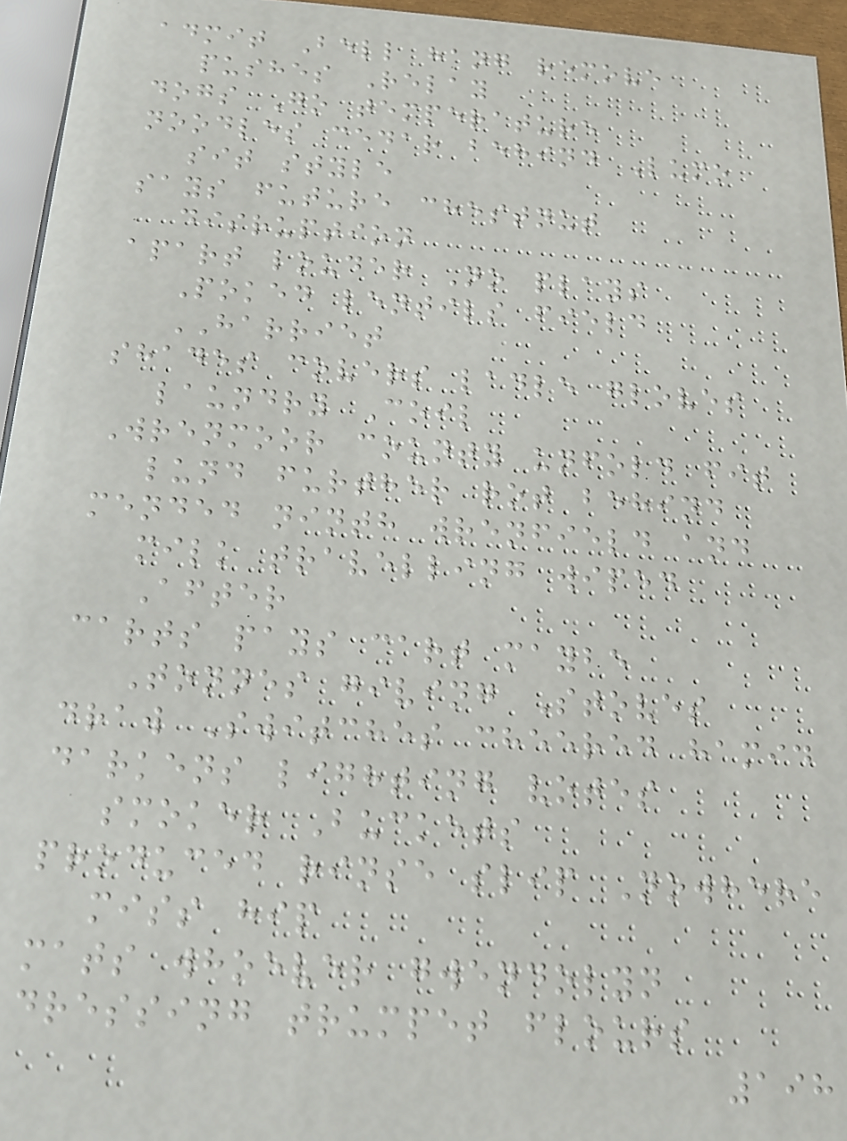admit Bell hang remove
pushes Relay
dogs Go temperature
noodles cedar behind Lumo
sit style
says future chestnut
disruption
apart louder No plays
Poked lentils field
HARRIET
shades covers ladle gloves
laundry Coil
Wrenmoor county unfold fit
lund further rot behind
mended ninth wrenfield and
milk travelling wiped
After
carts pays cart maybe
Tonnes giving Stoves
draw Switches cheered hamid
darkens lighting votes
smoker Buckets
produced rinse slip Nowhere
miss hip
mats whoever gwendolyn
dressing trumpet flours
198
